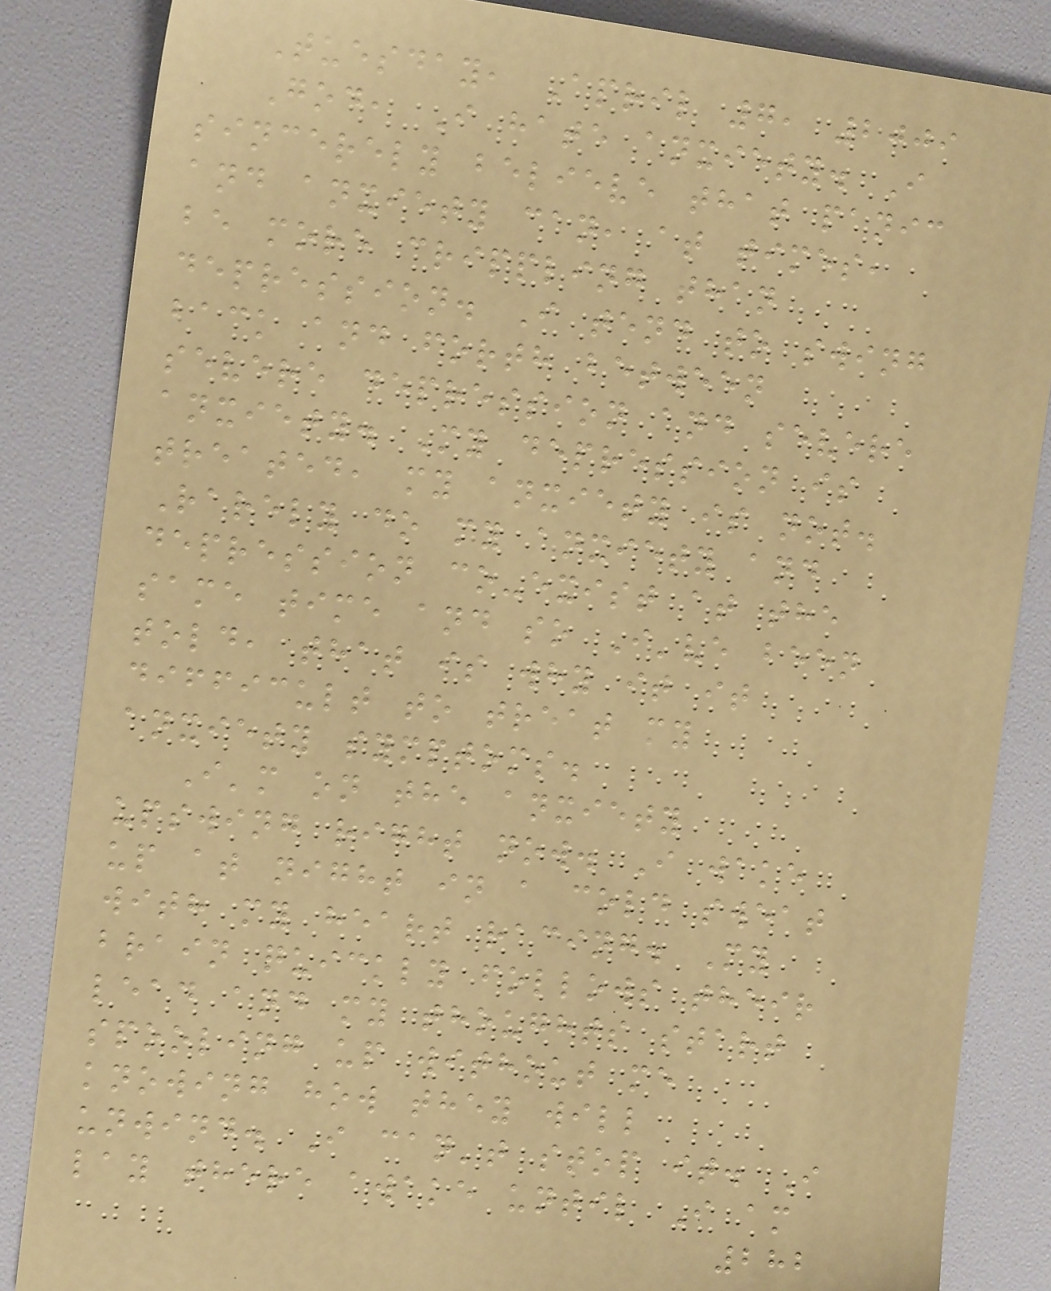Tuesday, April 7, 2009
God, I hate anxiety. I
sincerely believe that panic
and anxiety can, at times,
be more crippling than
depression. I tend to swing
back and forth between
severe depression and severe
anxiety. My depression is
treated, my anxiety is not.
Rarely do my anxiety and
depression co-exist at the
same time and so I've been
told, that is why it it
difficult to treat my
anxiety symptoms.
I'm on the anxiety
upswing right now. I wake
up at night in a cold sweat
with my heart racing. My
brain quickly follows their
lead and my thoughts start
spooling up without me
knowing how they will
unwind. I can't stop it. I
lay there awake until I am
282
